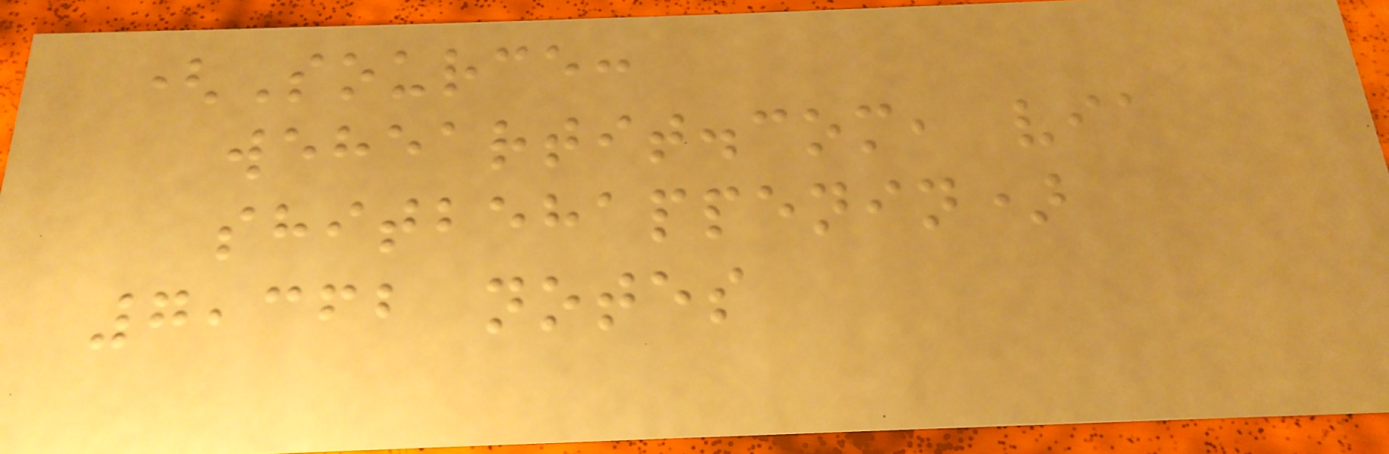(Source:
weheartit.com, via
shitbehappenin)
7,362 notes
